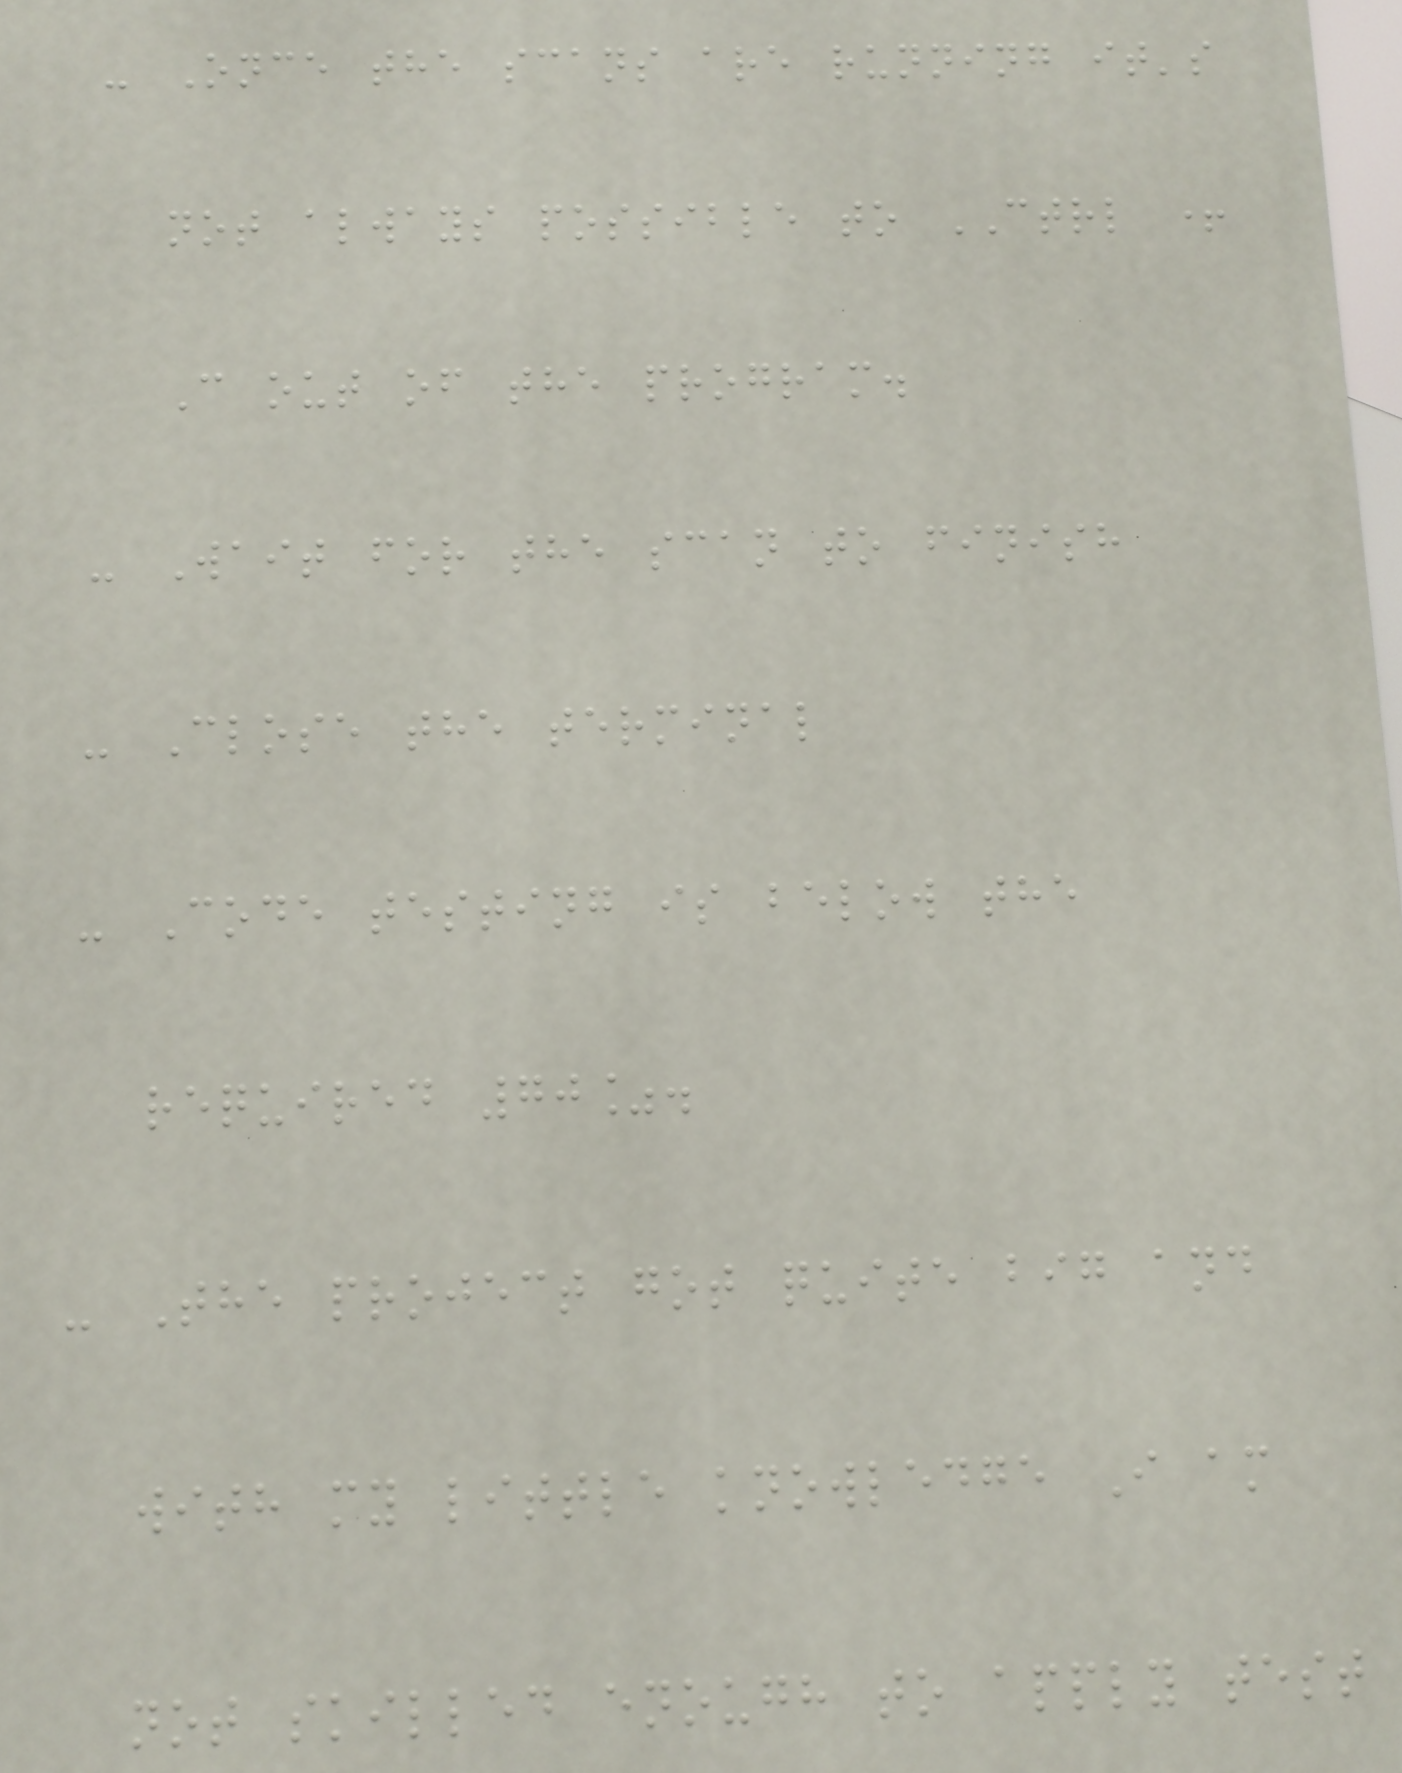- Once the scans are running it's
not always possible to CTRL +
C out of the program.
- Wait for the scan to finish
- Close the terminal
- Code testing is below the
required 70%.
- The project got quite big and
with my little knowledge I am
not skilled enough to apply test
